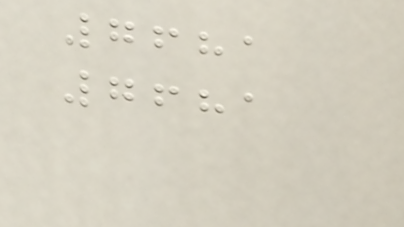7681
7681
